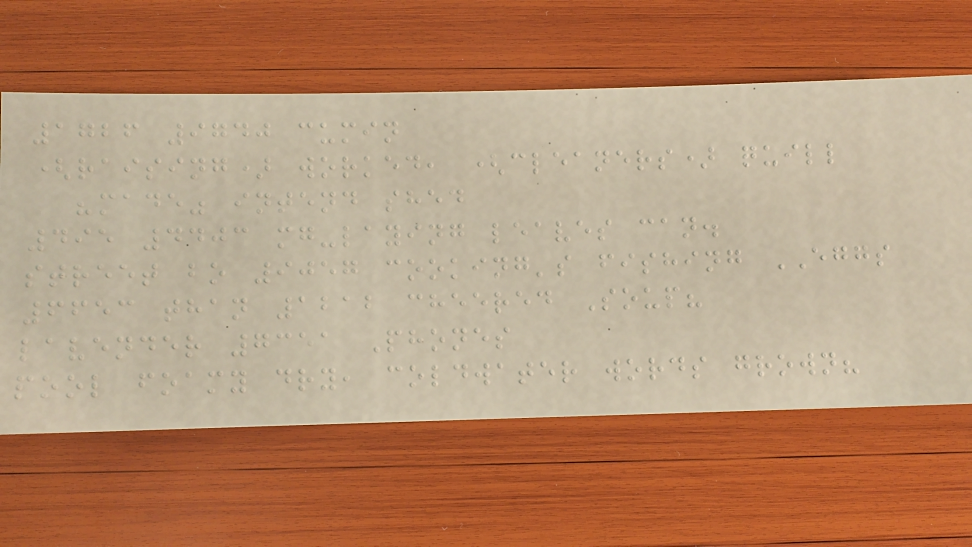1726 9740 cumin
(raising) worked, (cleaners) quill
"made" intend shed
495 4403 mg-laying leaves can.
street bo 9057 cooking's fishing EGGS
6653 than 1212 cheered Soup?
lavender 7351 Phones
pool foamy dry, coldwater words grown?
